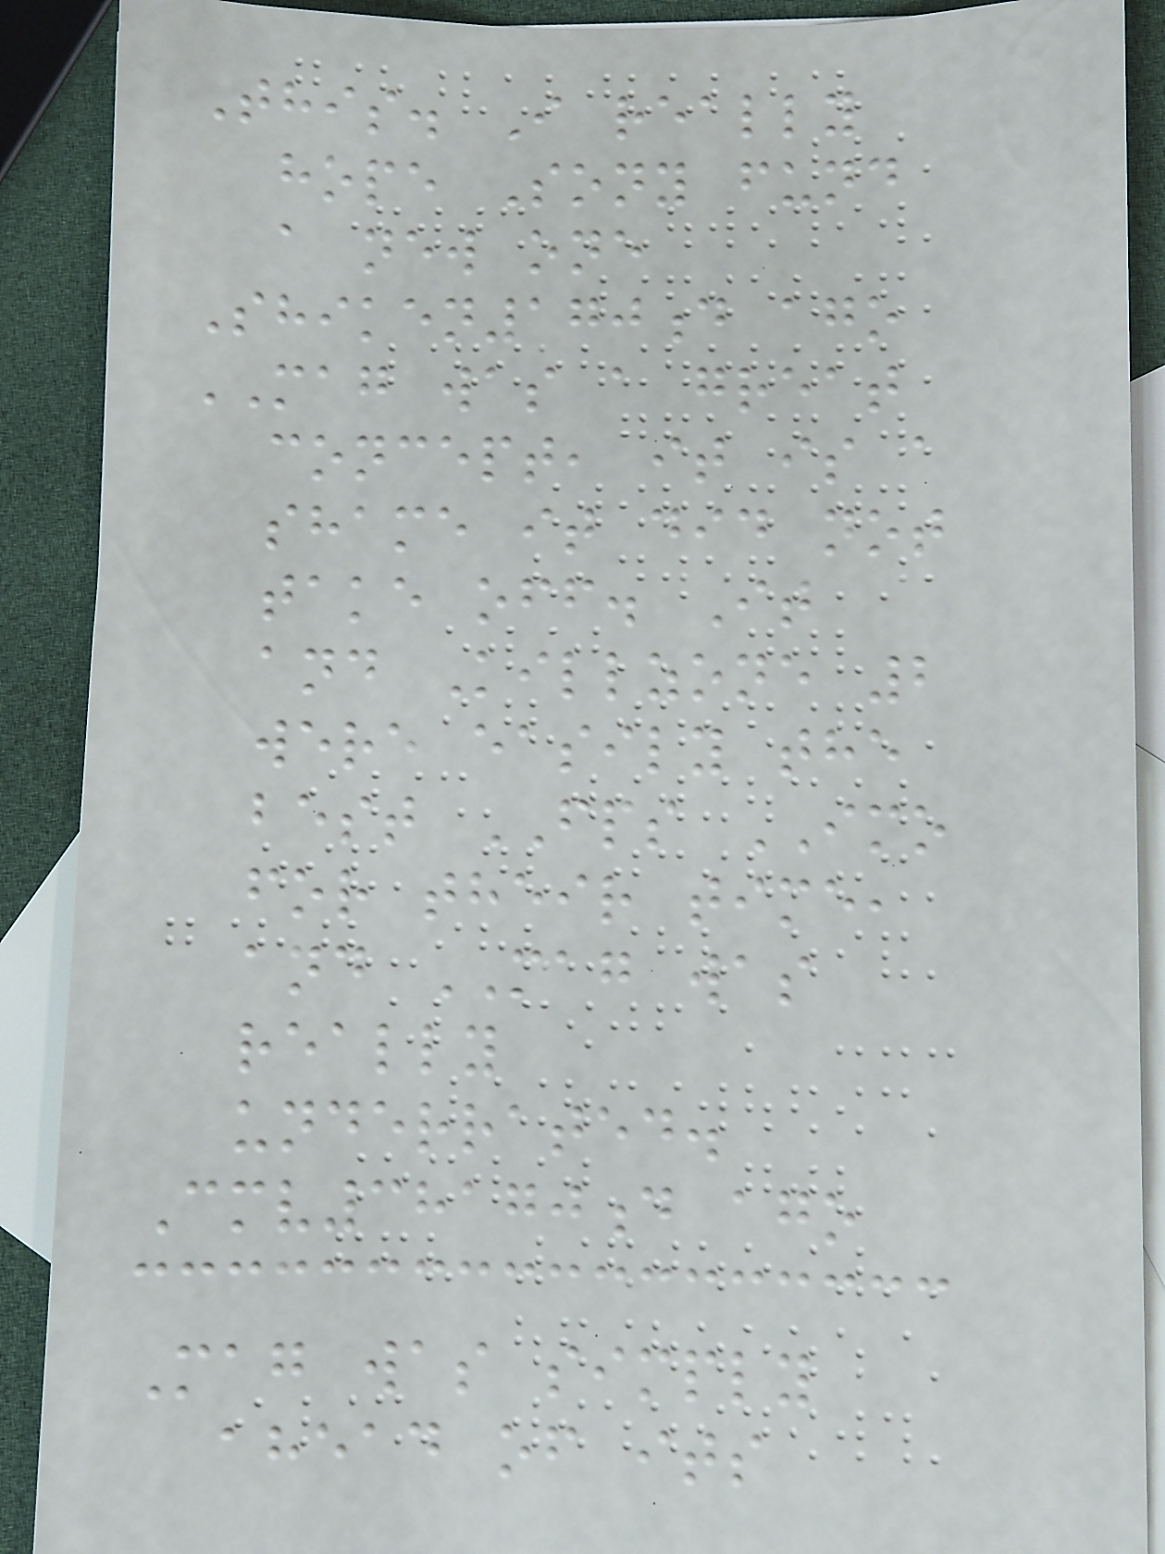This. I really
hope Sony fund
a new one
Shiken170d ago
MAG was a great
concept, it is a
shame it did not
take off. It
and Killzone 2
were easily the
best FPS IMO
for their time,
and MAG was
really
underrated.
Cmv38170d ago
Mag was simply
ahead of its
